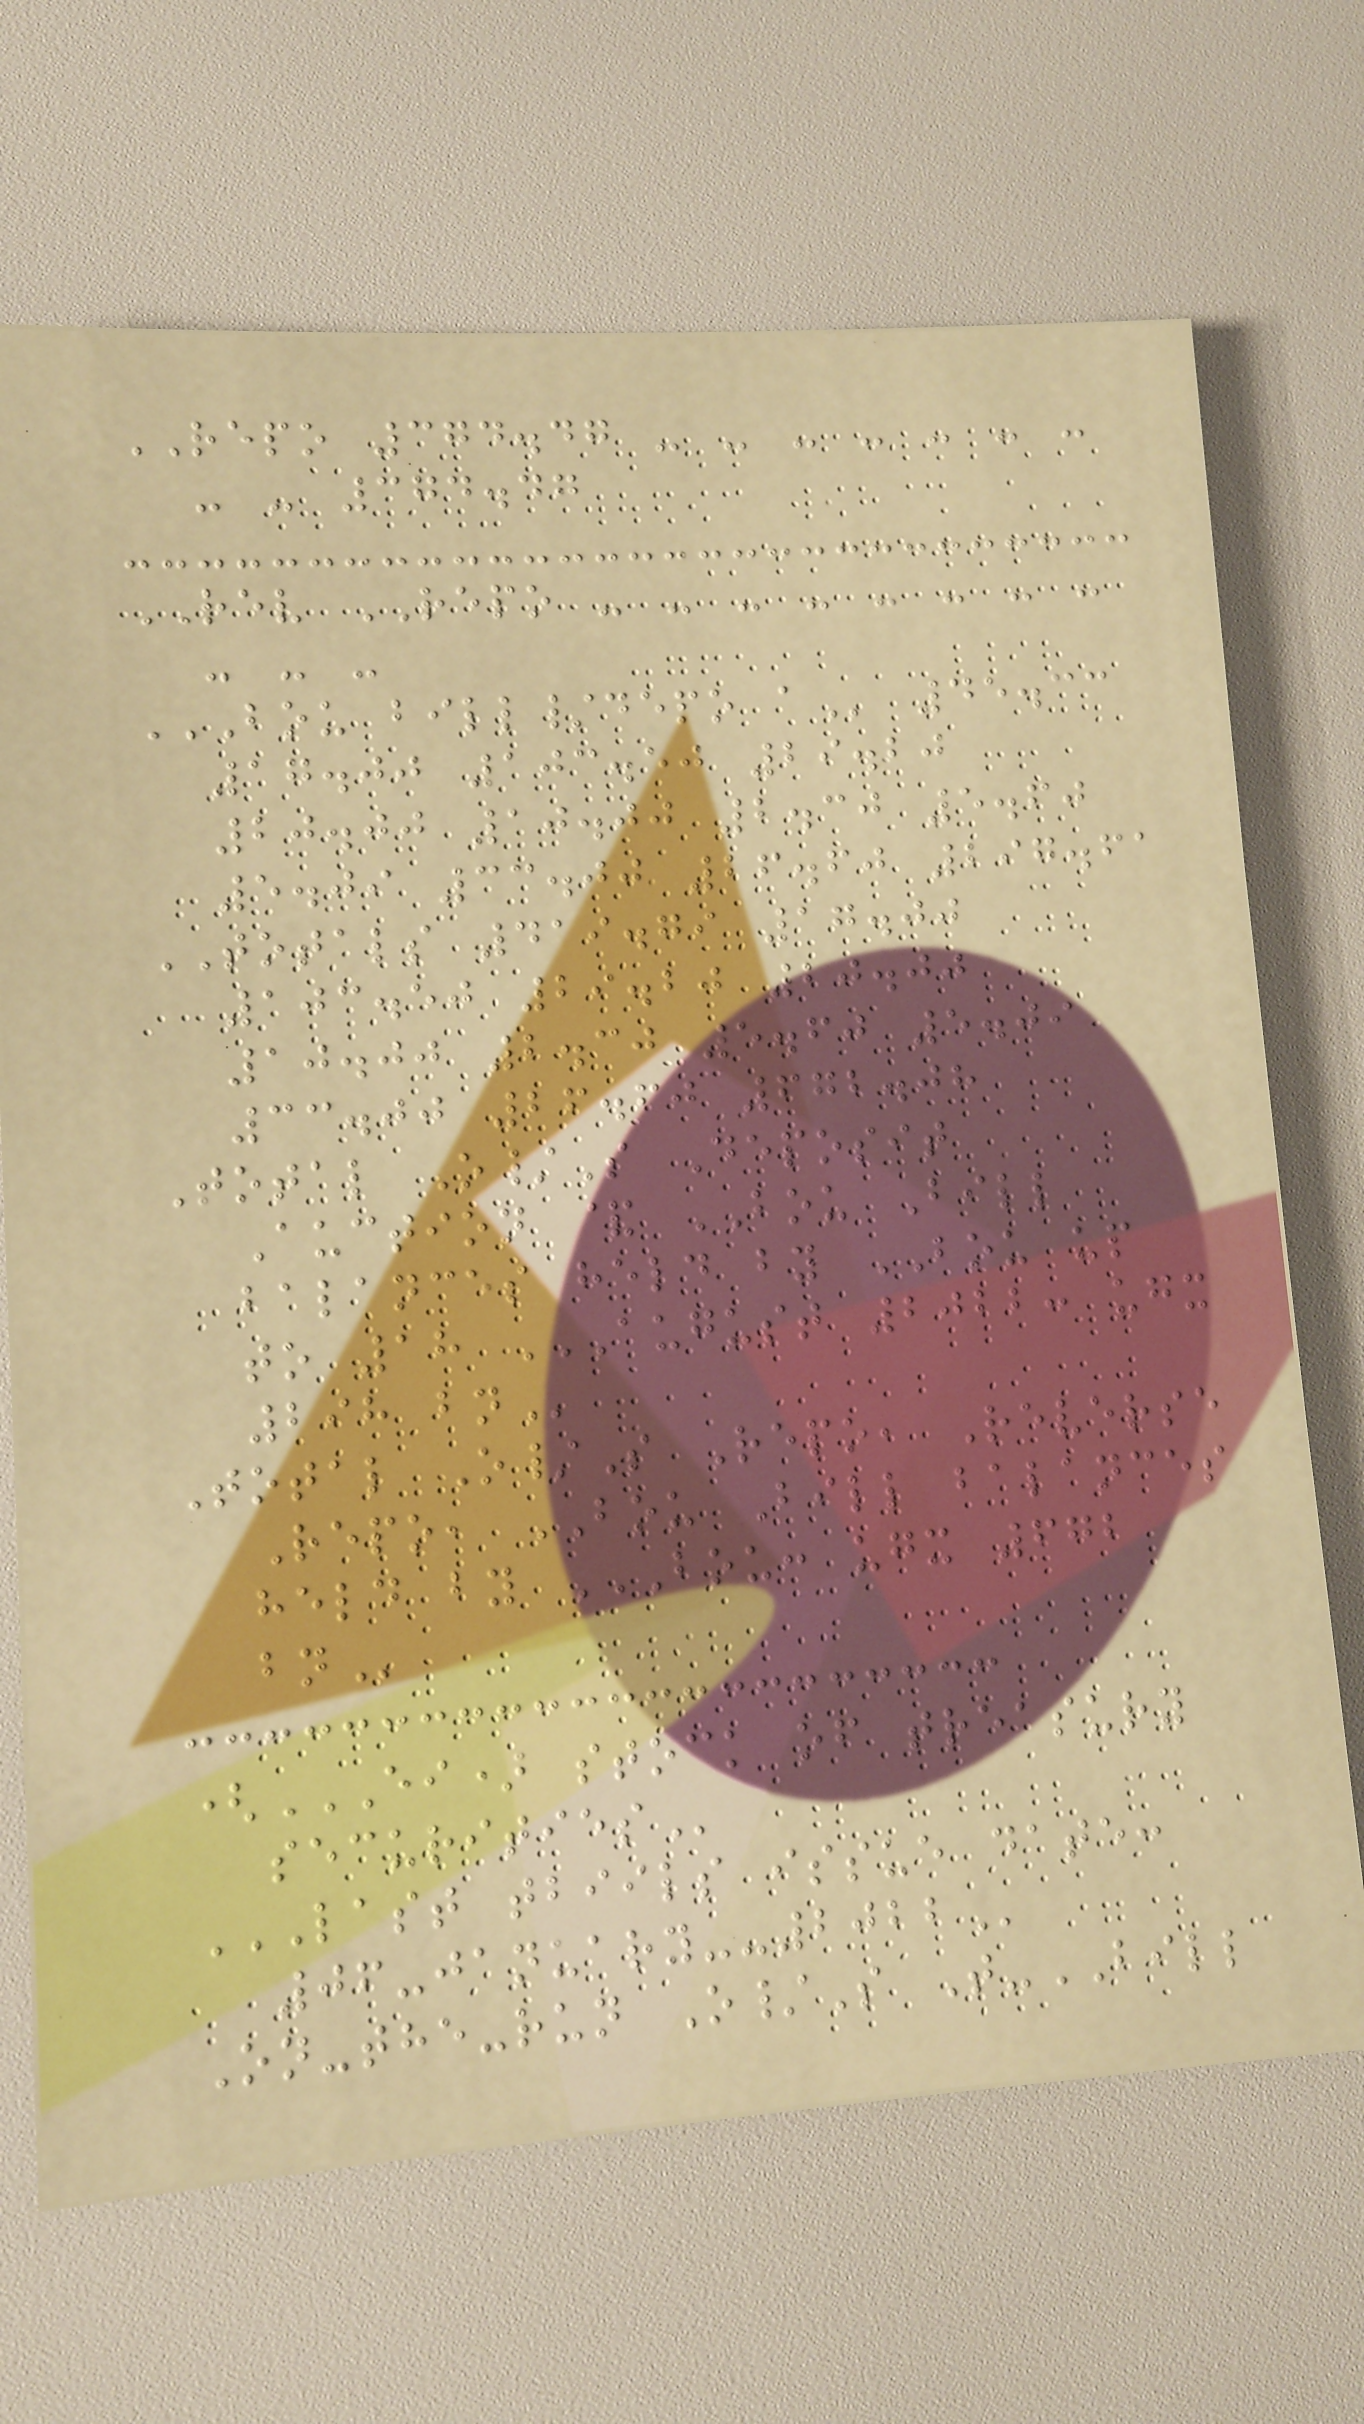REPO 374.47 - - - - - - -
- - 374.47
REV REPO - - - - - - - -
- - -
BOU BILL/DEPO A 45.33
17.00 103.50 29.20
20.00 10.00 2.30 5.60
5.09 33.00 26.60 297.61
TOTALS 419.79 17.00
103.50 29.20 20.00
10.00 2.30 5.60 5.09
33.00 26.60 672.08
Total O/S Deposit
Auction & BOU Bill
balances held by BOU up
to 18 AUGUST 2022: UGX
298 BN
Total O/S Repo, Reverse
Repo, BOU Bill balances
held by BOU: UGX 672
BN
(EI) STOCK OF TREASURY
SECURITIES
LAST TBIILS ISSUE DATE:
06-JANUARY--2022
On-the-run O/S T-BILL
